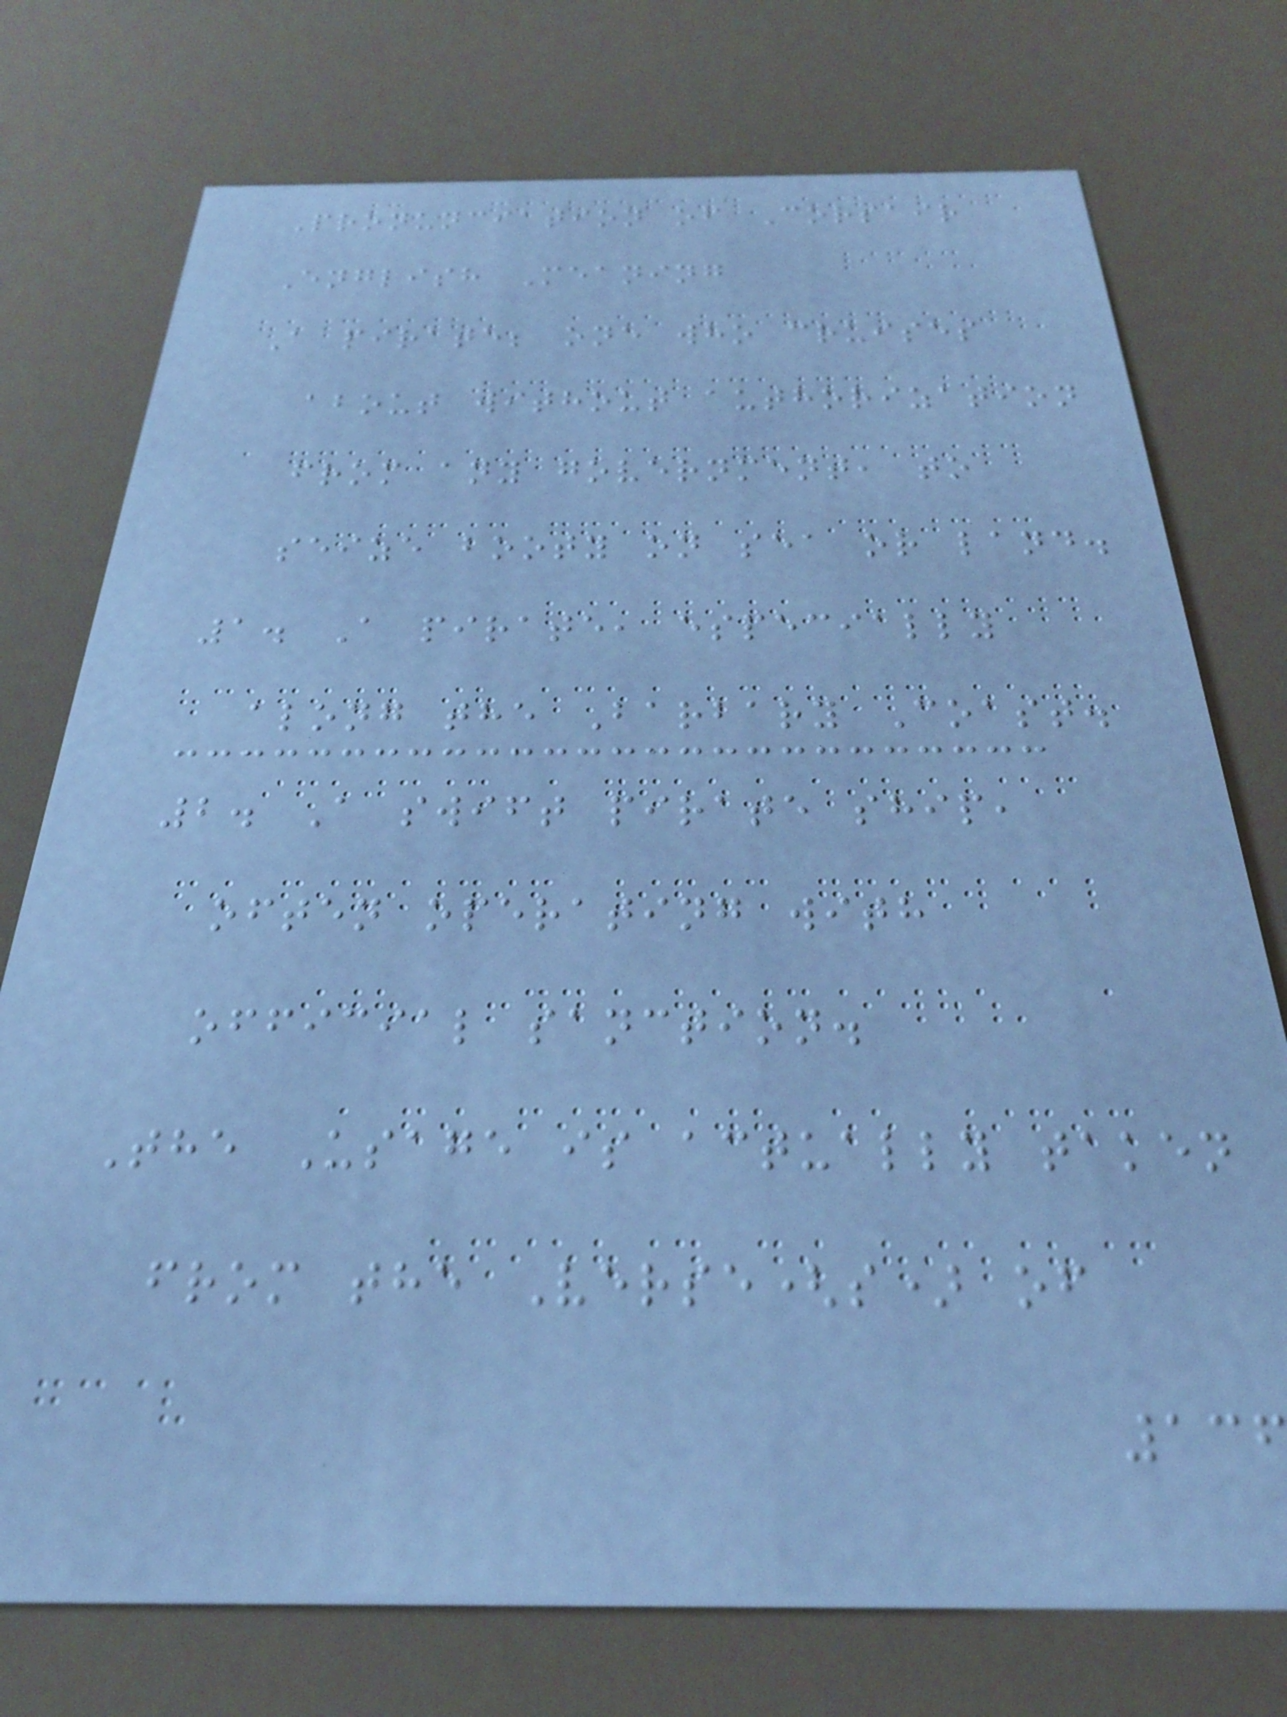Pronunciation of Corsair
English Meaning
A pirate; one who cruises
about without authorization
from any government, to
seize booty on sea or land.
1. A pirate, especially
along the Barbary Coast.
2. A swift pirate ship,
often operating with
official sanction.
The Usage is actually taken
from the Verse(s) of
